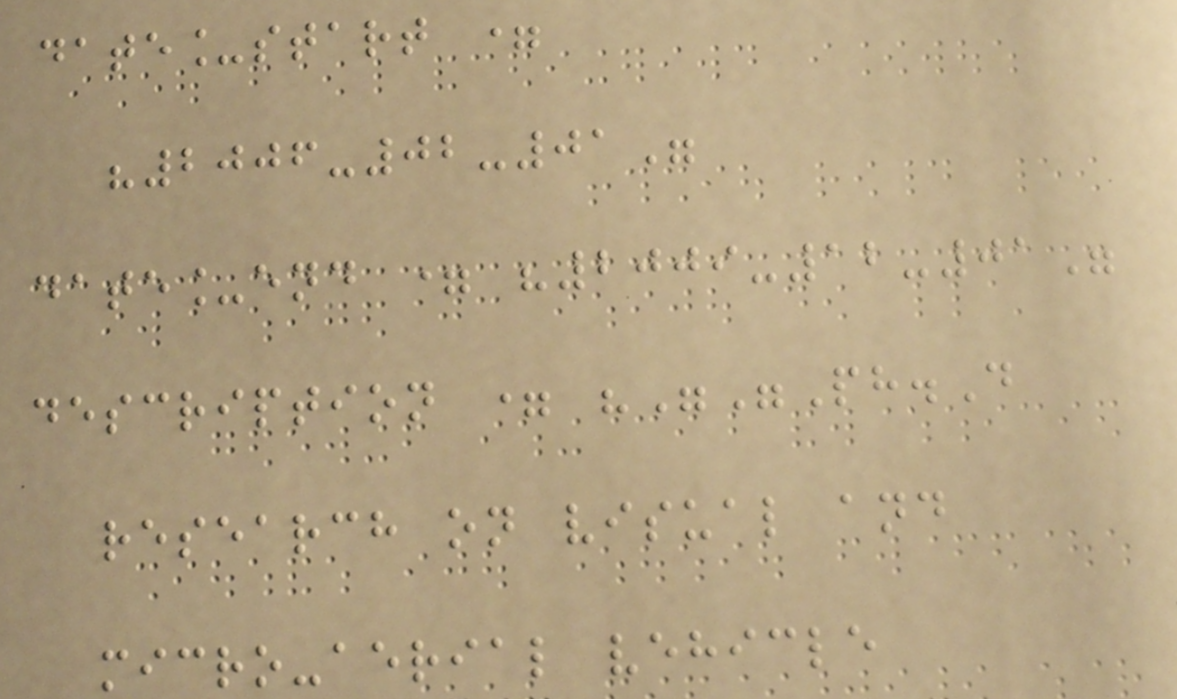date_start =
"2006-02-01"
date_end = "2009-12-01"
description = """Ph.D
research on visual and
micro-aerial vehicle
